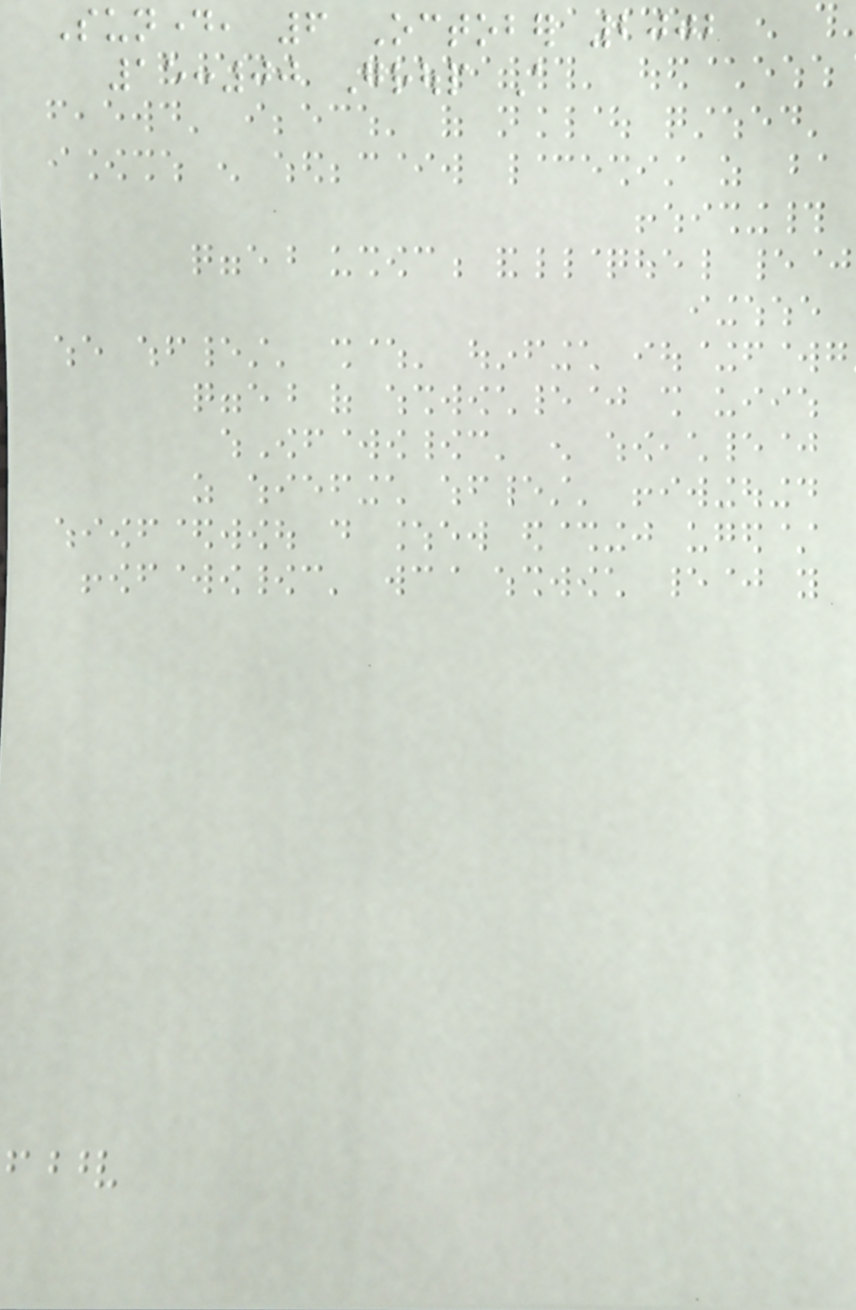Sunday, 6 October 2002
15:00 Group A
